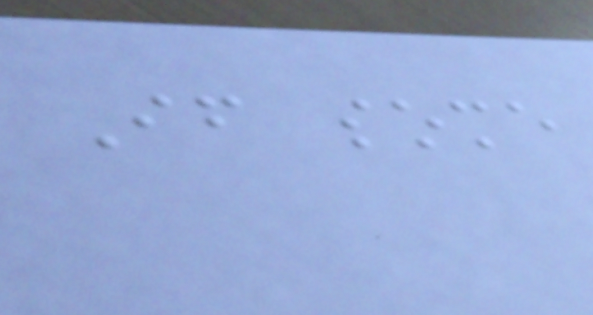If some
